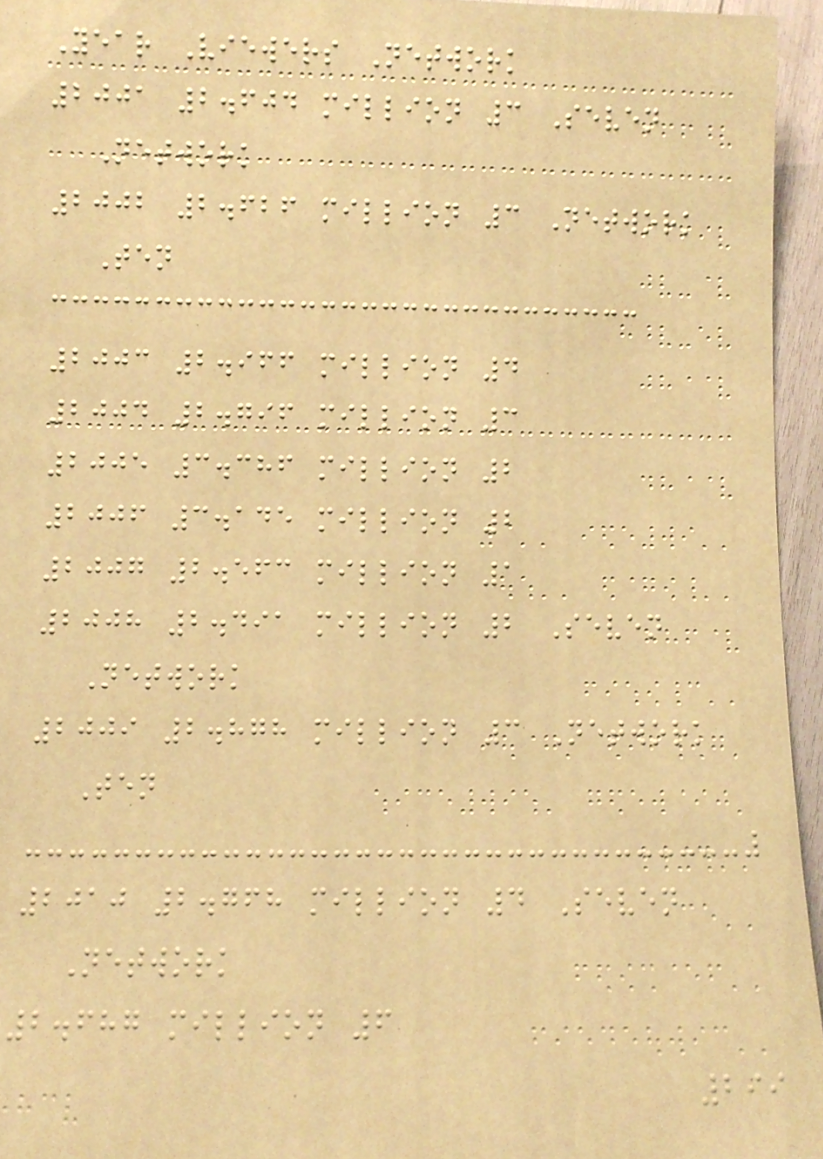Year Viewers Network
2001 2.604 million 3 Seven
Network
2002 2.626 million 3 Network
Ten
2003 2.966 million 4
2004 2.796 million 3
2005 3.386 million 2
2006 3.145 million 2
2007 2.563 million 1
2008 2.491 million 2 Seven
Network
2009 2.878 million 3 Network
Ten
2010 2.768 million 4 Seven
Network
2.687 million 6
299
